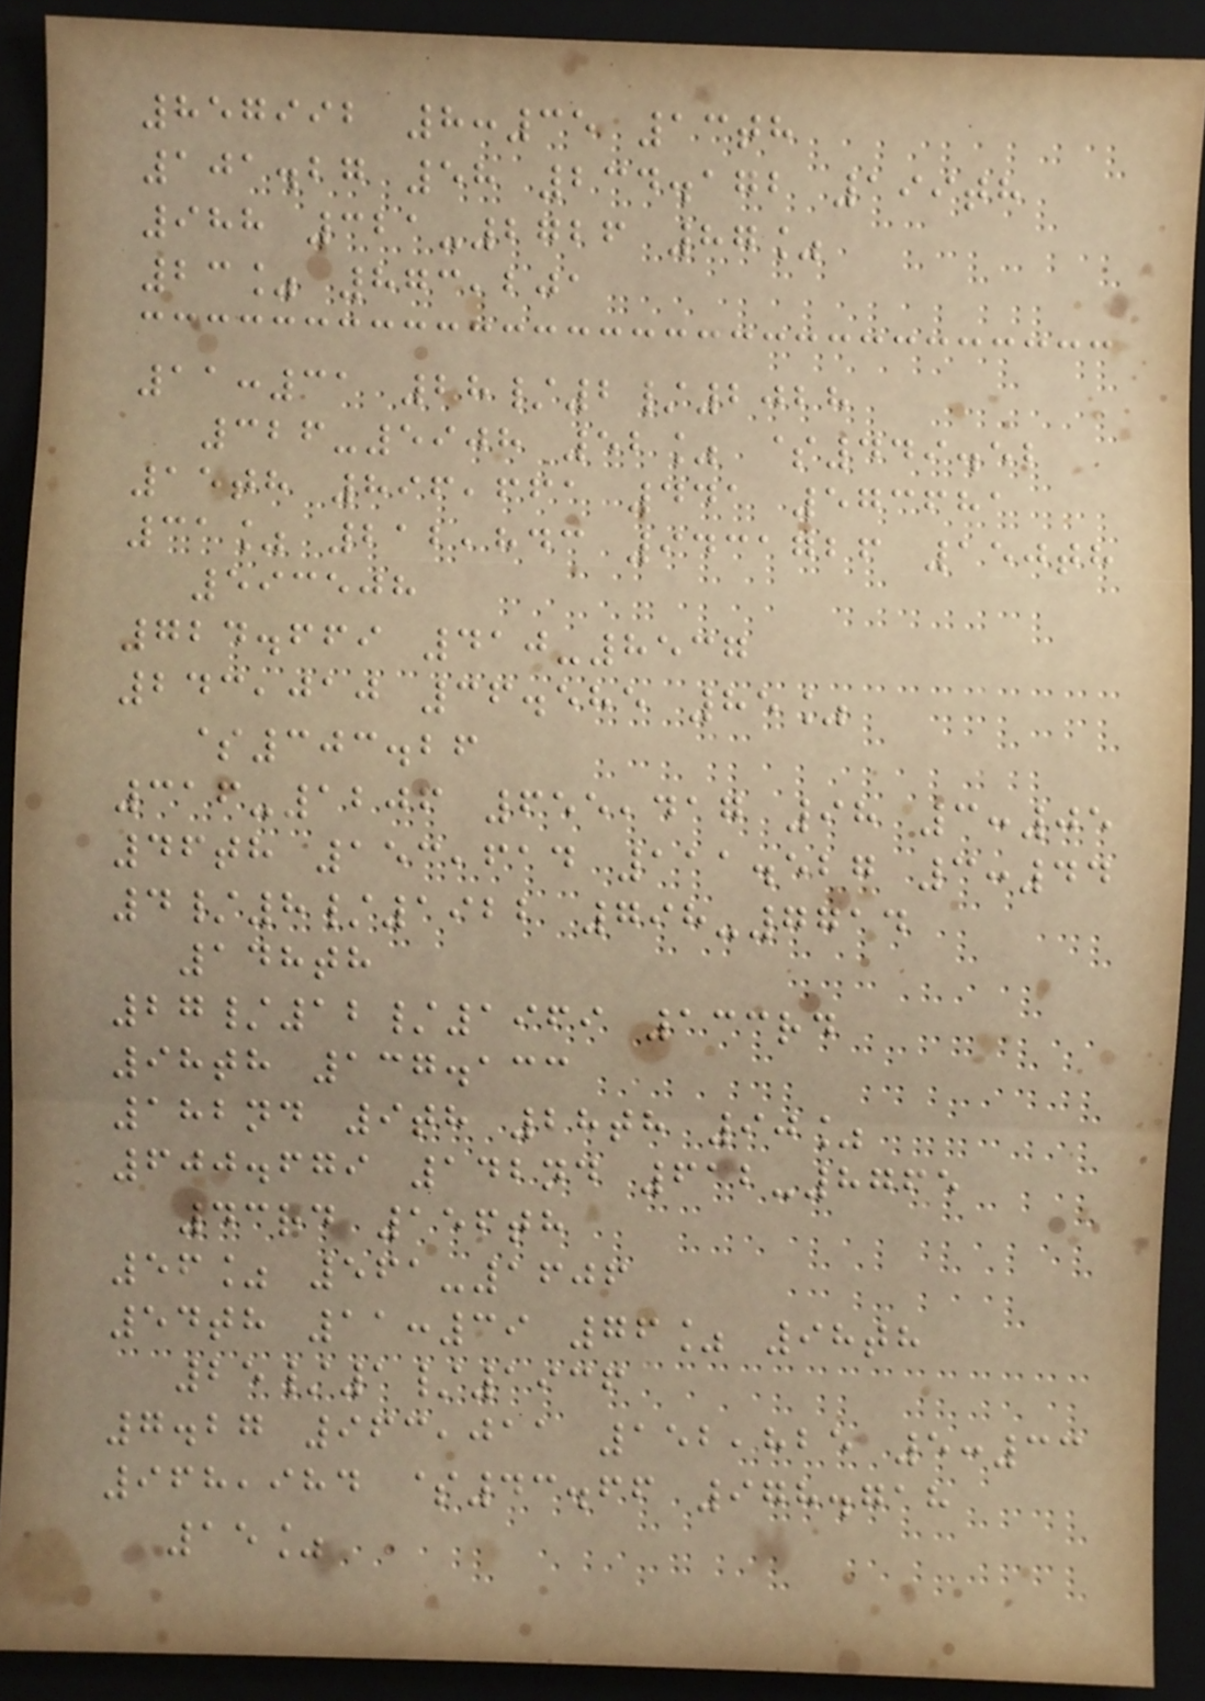857992 8:35 13th
101.27 58 234.172 199th
988 321-2726 87%
23% 873,201
11:31 28/2/2028
326-5908 52% $449.52
15th 896,661 441 573681
31% 212,843 9431726 150th
593508
724.669 410-8537
243,010 36.585 85%
$303.26
316-1206 655,417 98 3:05
46th 153,614 111.527 3:44
4/8/1922 798-7714
148th
27/12/1969 133rd
98th 137.133
182nd 9th 28th 90%
600.679 142nd 612-8765
43rd 156th
56% 561-1606
54th 11:39 76% 98th
25/1/1936
7.27 963,011 152,825 5:33
968,984 $43.66 978.718
15%
